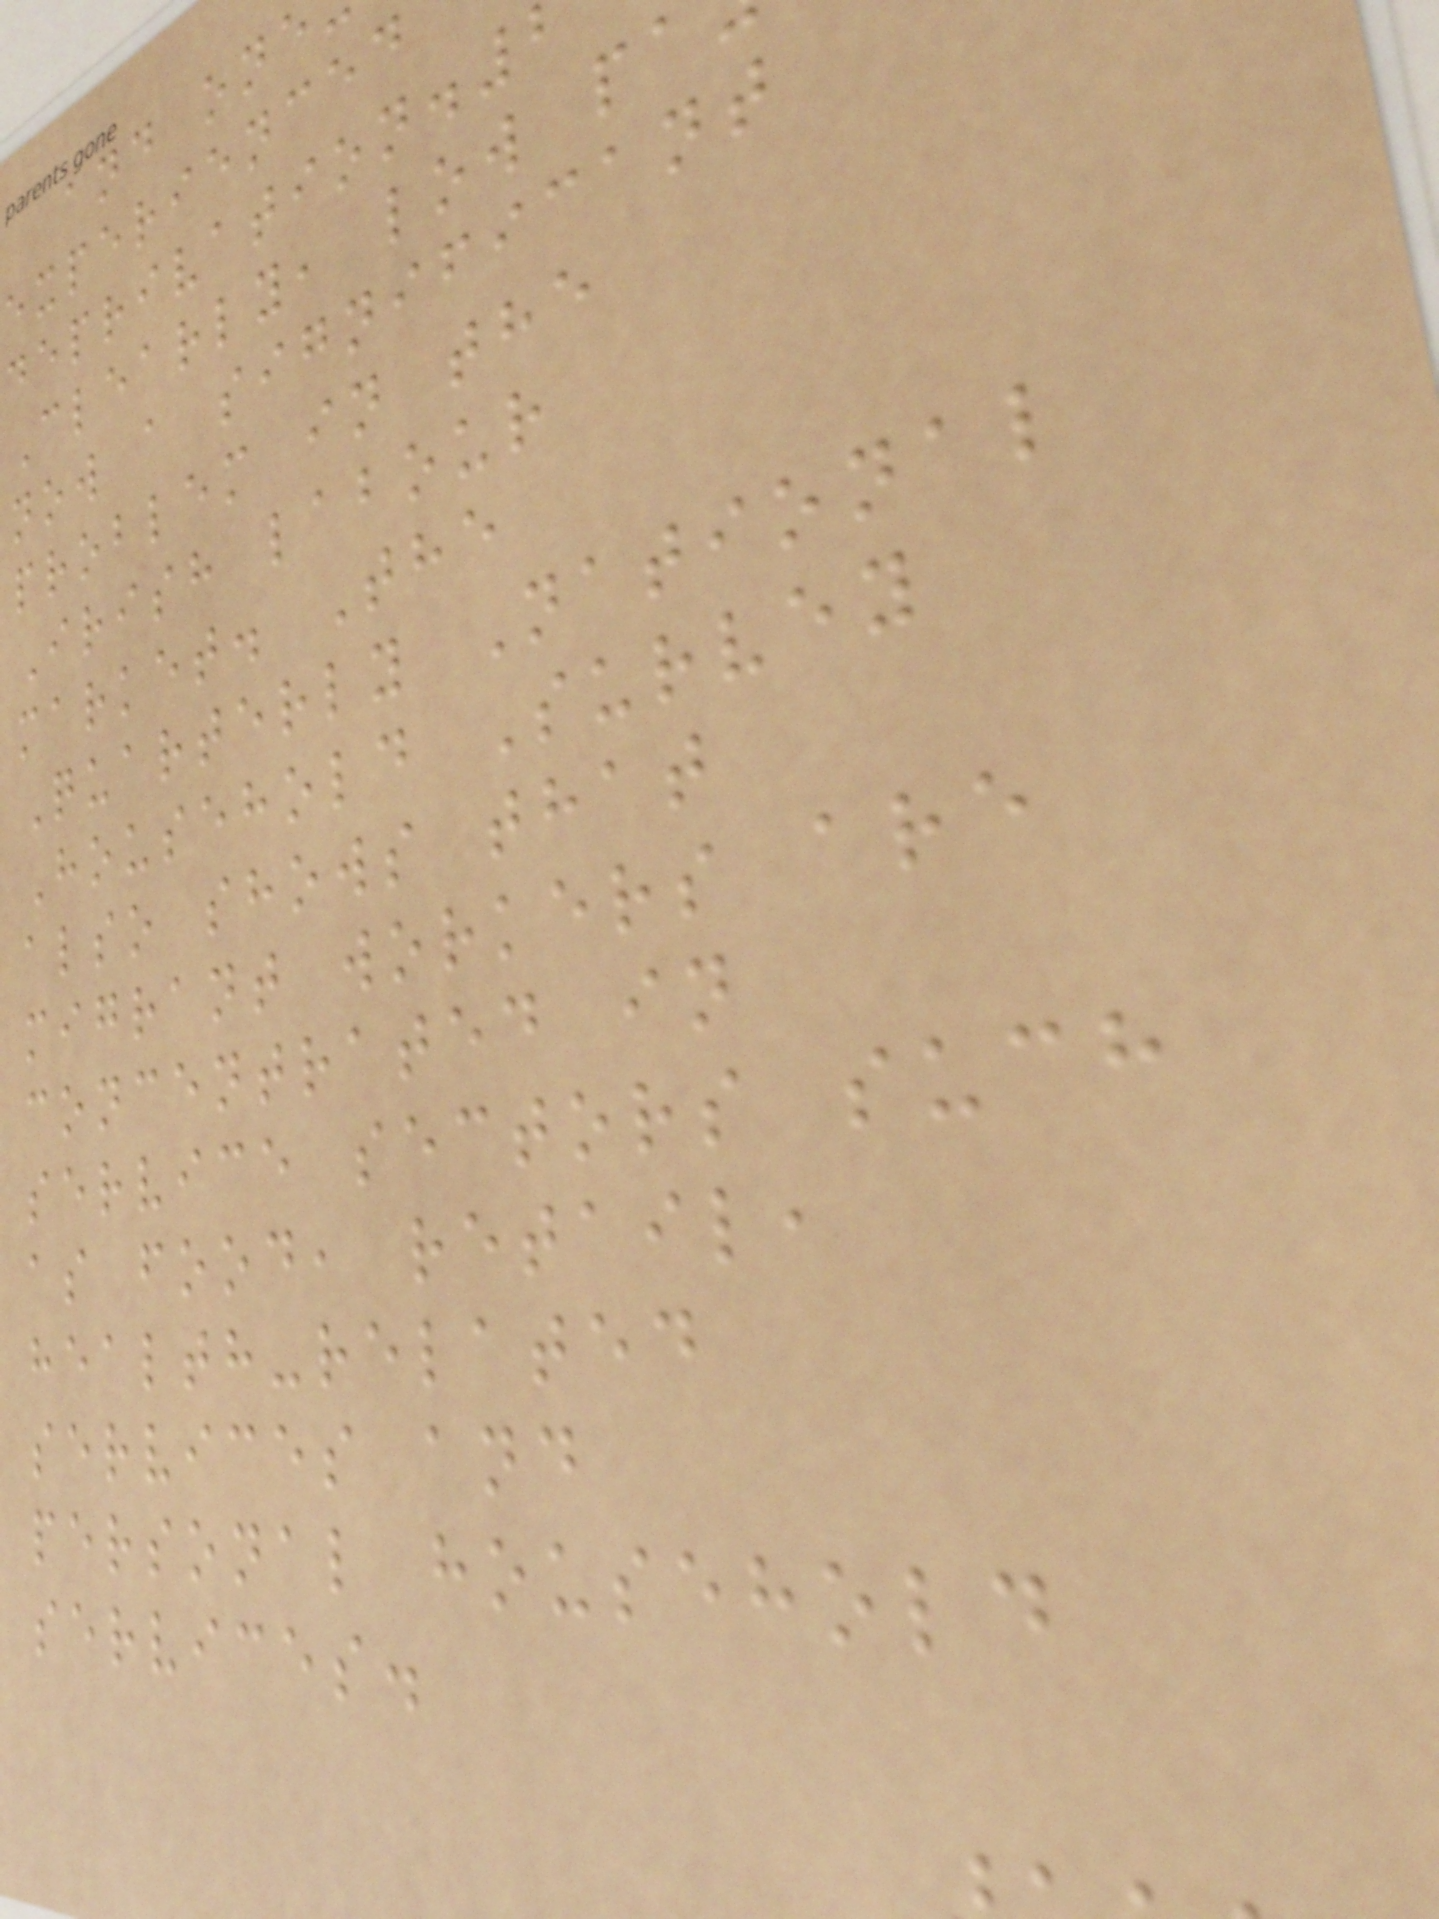and one
experienced
deprivation.
Clearly, low pa
now a significant
problem in the
Irish labour
market. The
Quarterly National
Household Survey
also shows that
migrant workers are
concentrated in
service sectors such
as food, retail,
health-related
services and
personal household
services.
